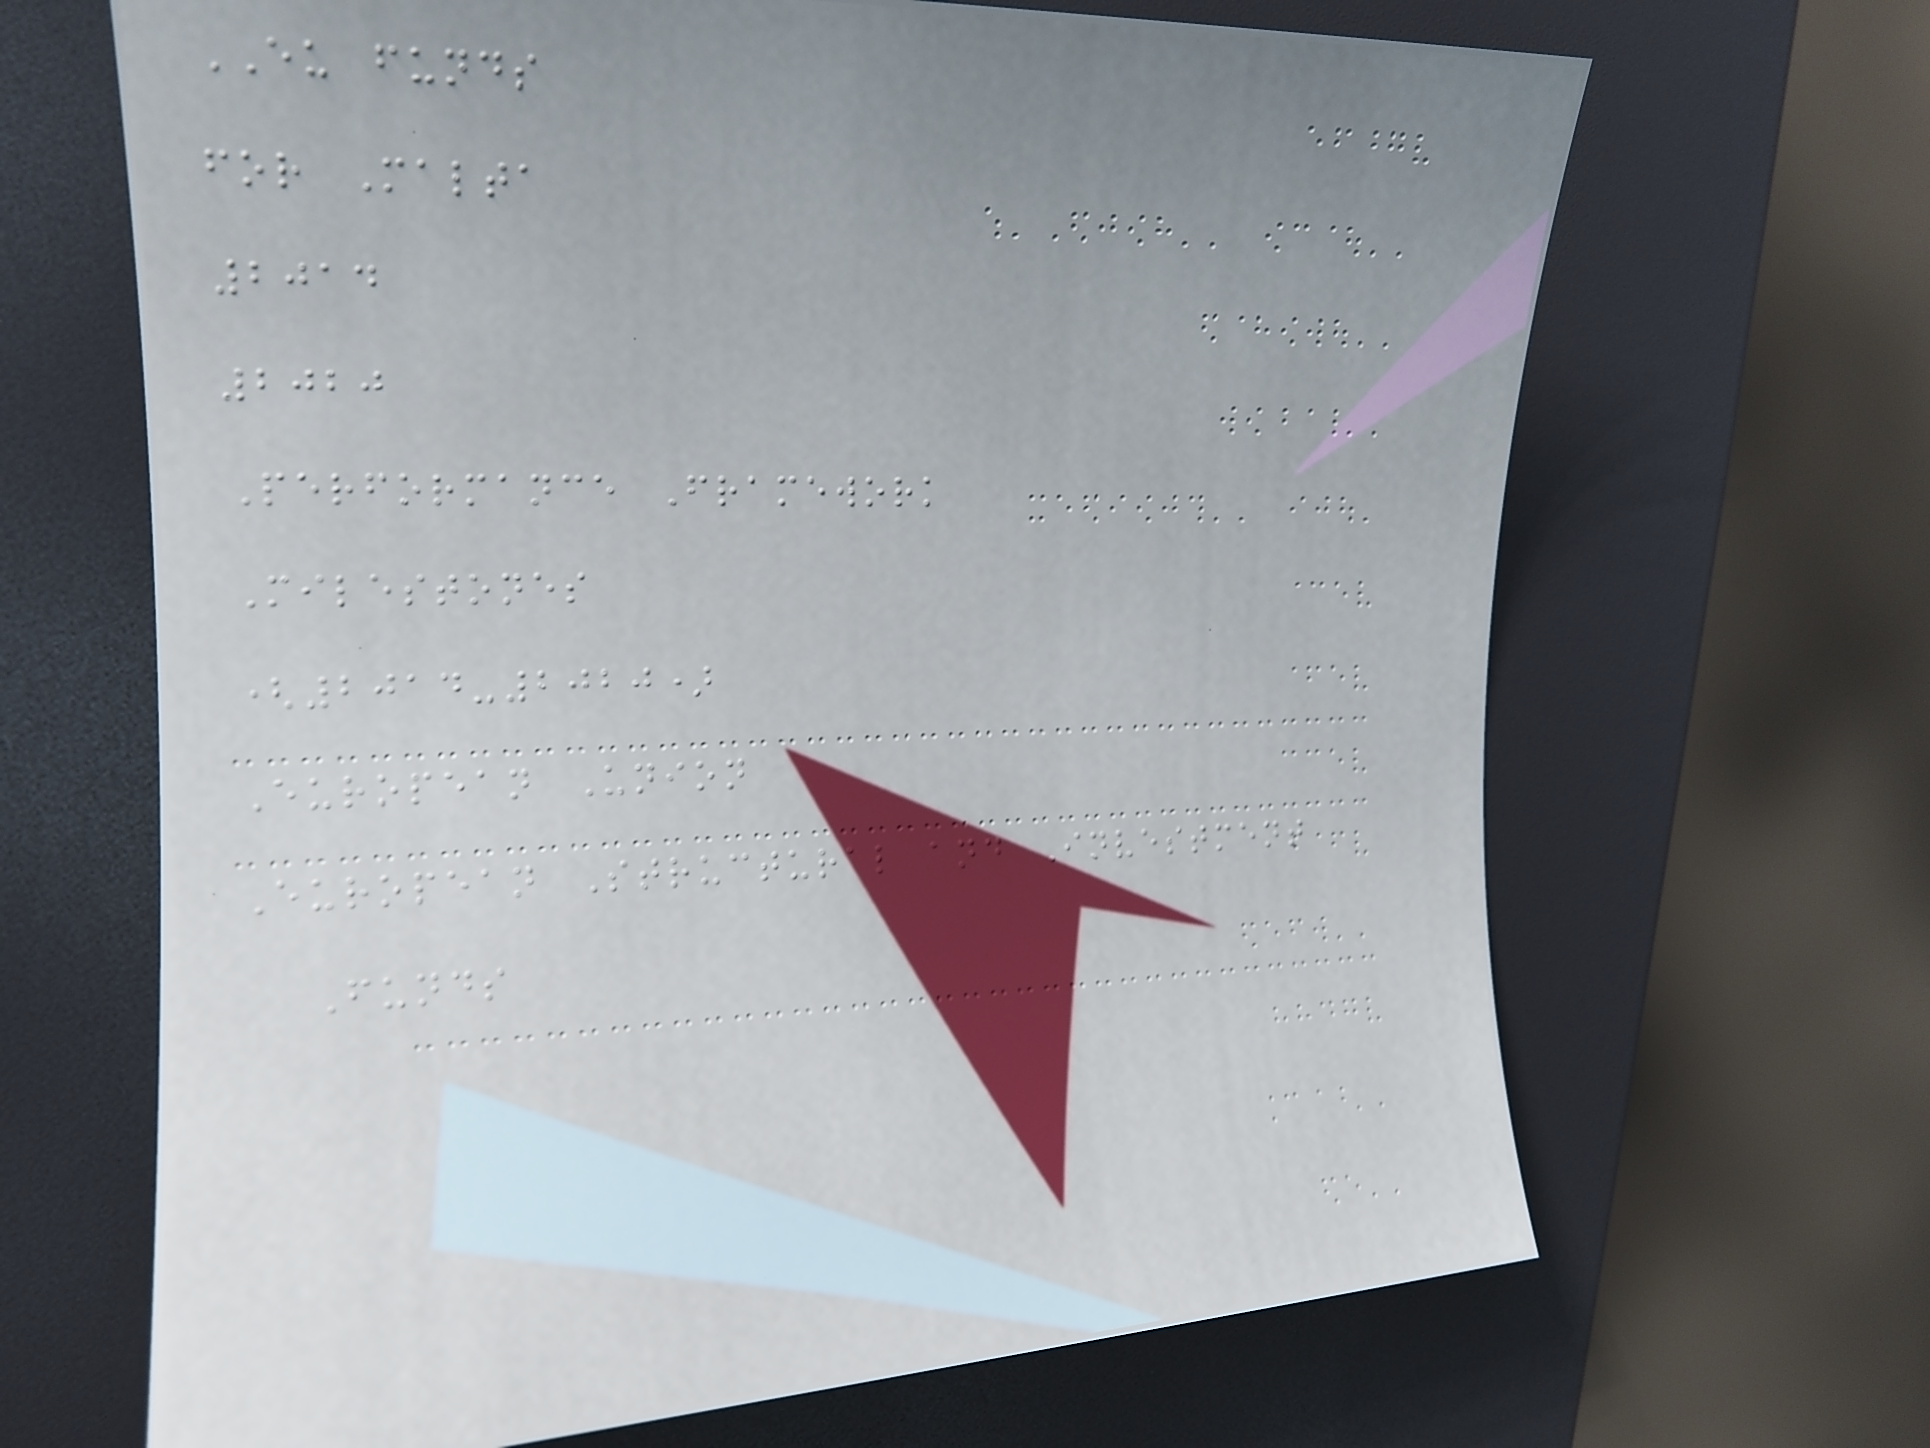EU funds
for Malta
2014
2020
Performance Framework
Milestones
(2014-2020)
European Union
European Structural and Investment
Funds
